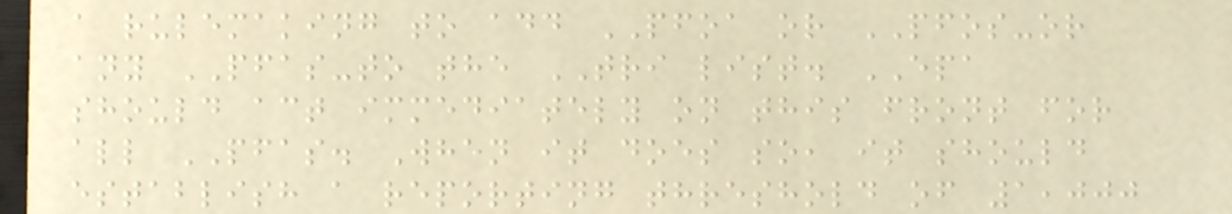a rulemaking to add PFOA or PFOS-or
any PFAS-to the TRI list. EPA
should act immediately on this front for
all PFAS. When it does so, it should
establish a reporting threshold of 1,000
